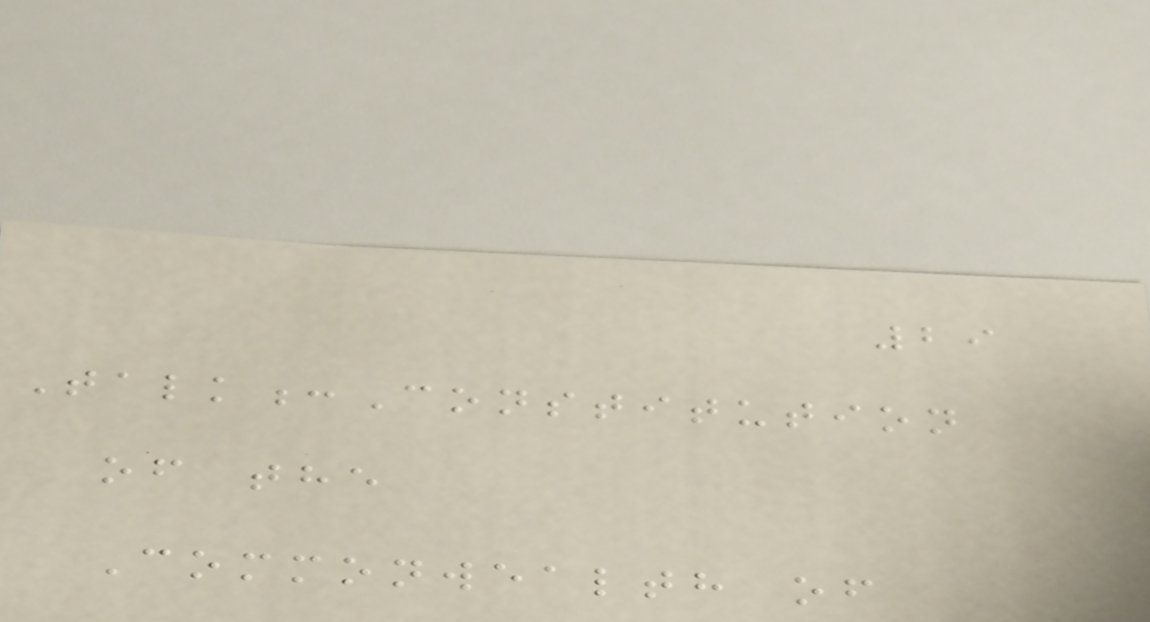29
Talk:Constitution
of the
Commonwealth of
